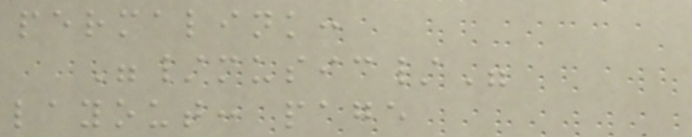permalink:
"/music/"
layout: page
